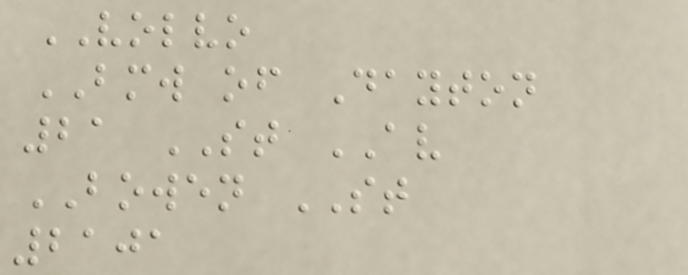VOLVO
BMW of Dayton
21 ST AV
BOWEN ST
2101
